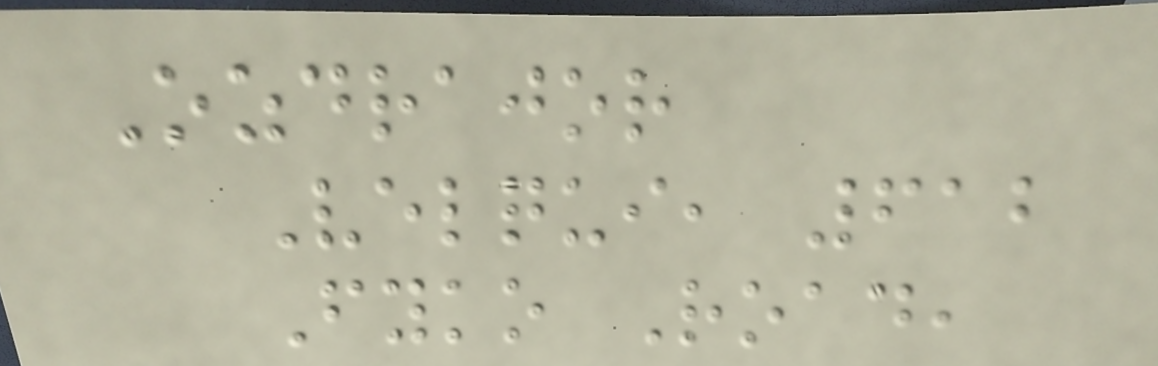Ozdrajor
Velqui, 612
Fyko Road,
